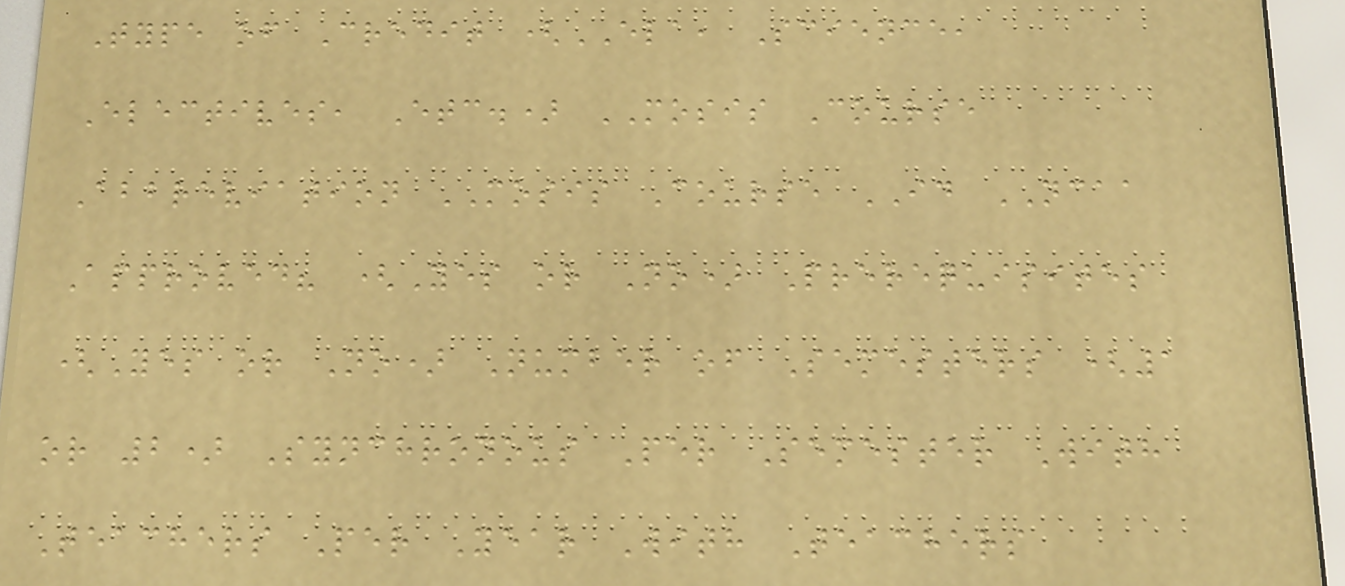Type of Credit (ELA, Science,
Electives, Etc.) MOSIS Course
Abbreviation MOSIS Course ID NCAA
Approved? (Yes or No) Prerequisites
(Yes or No) Number of Semesters (1
or 2) Synchronous Per Semester With
Teachers Per Year With Teachers
